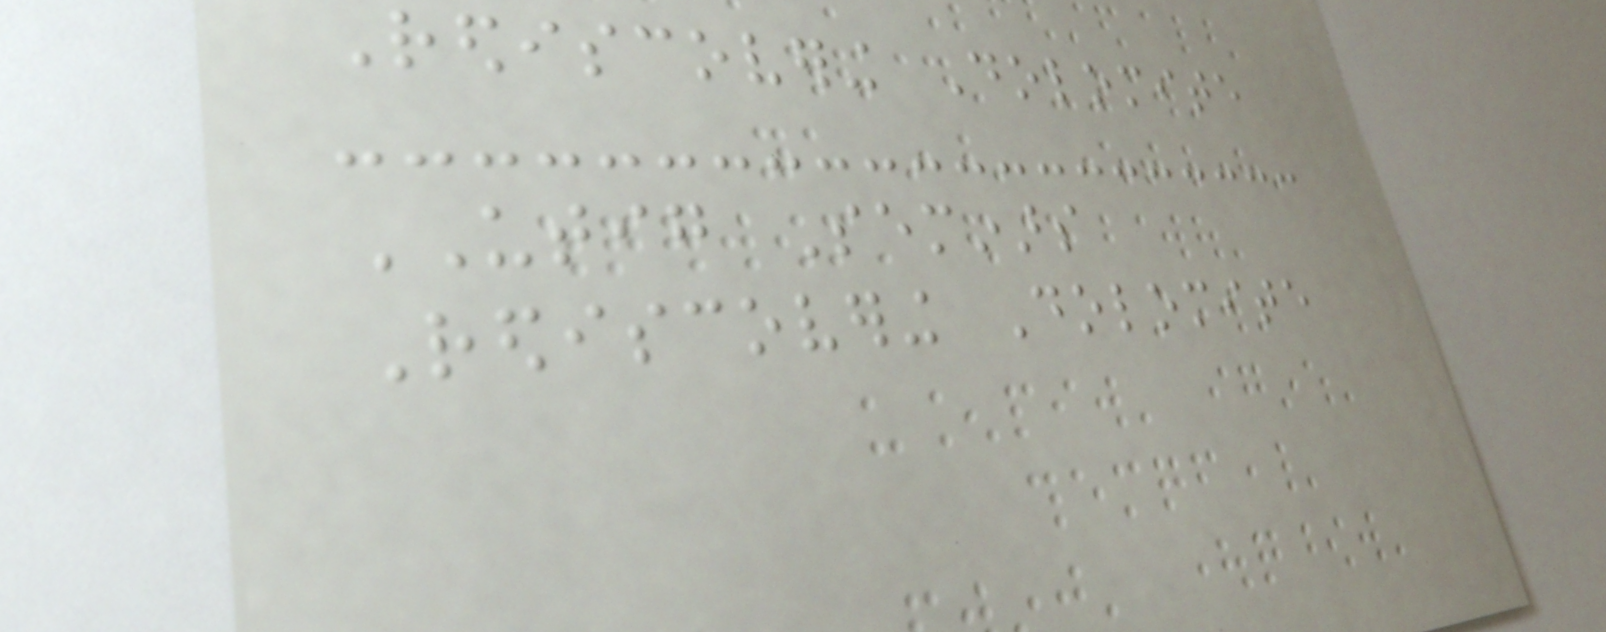Rediscovering Dolomite
UTIG Seminars
Rediscovering Dolomite
